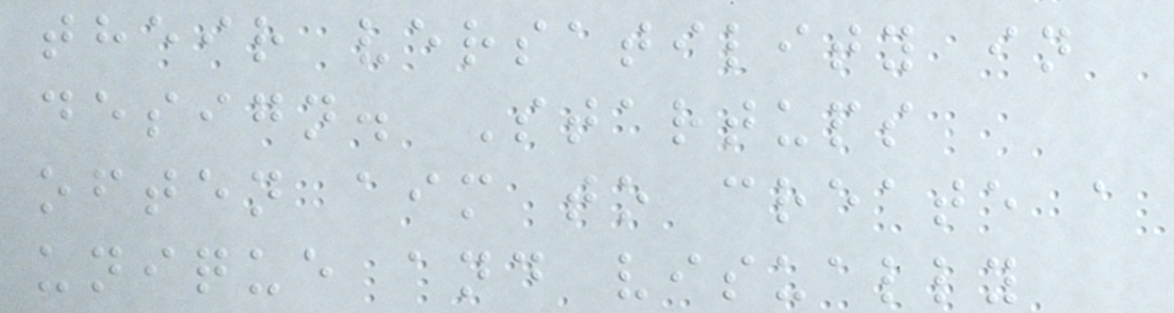their versatility in
design. Startups
often aim to create a
unique and visually
